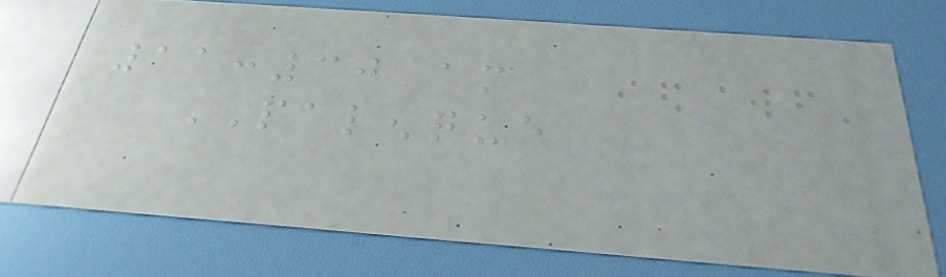11:30 am
PALENQUE
